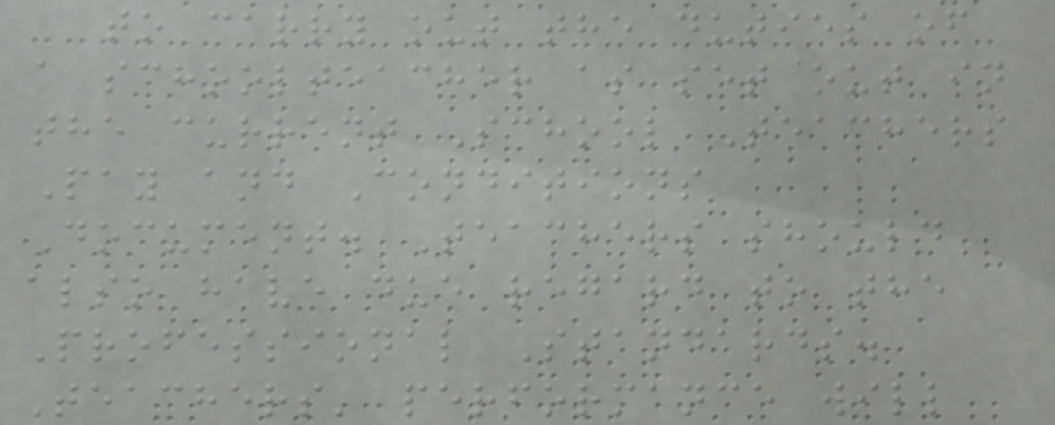to carry out the duties of
a schoolteacher as set out in
the current School Teachers
Pay and Conditions
Document. Teachers should
also have due regard to the
Professional Standards.
Teachers' performance will
